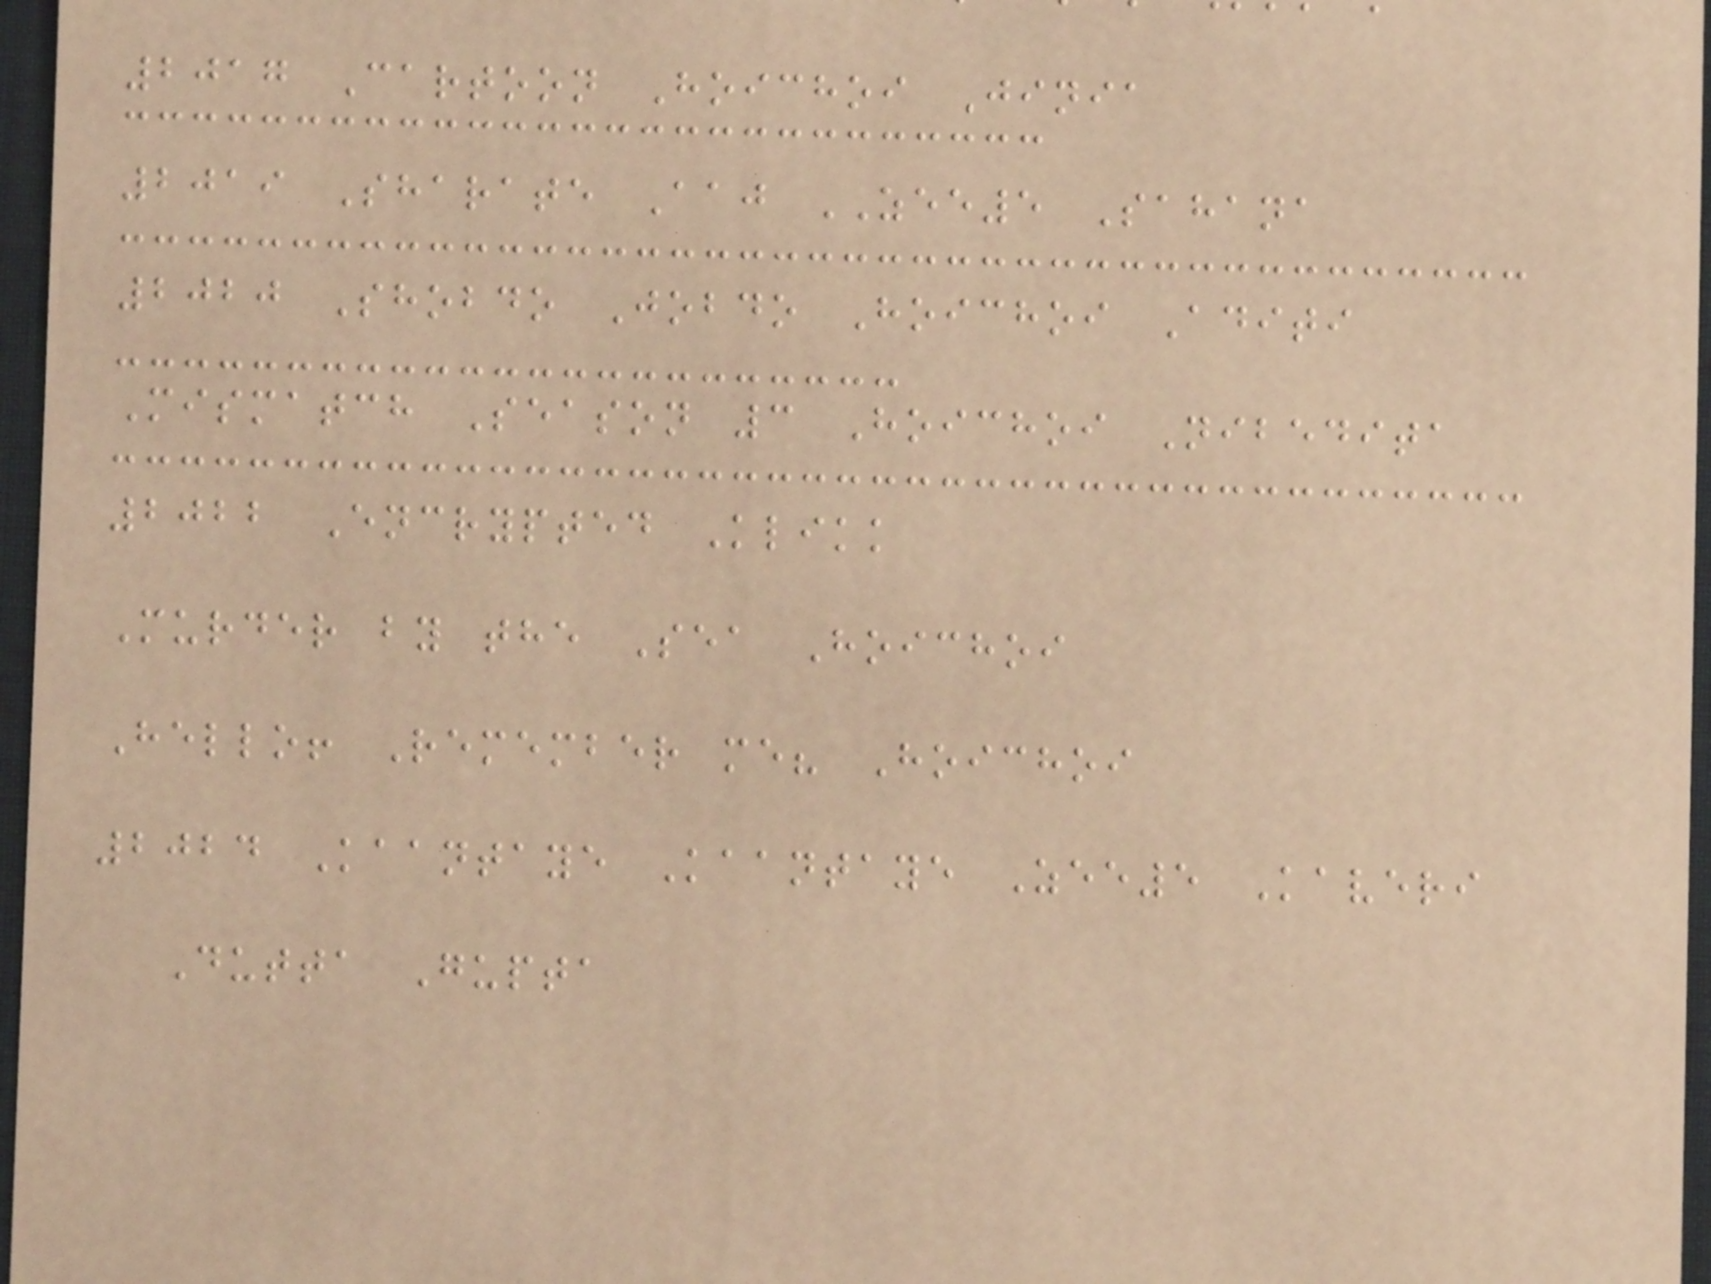2017 Cartoon Hoichoi Jinia
2019 Sharate Aaj ZEE5 Sahana
2020 Shobdo Jobdo Hoichoi Aditi
Mismatch Season 3 Hoichoi Nibedita
2022 Encrypted Klikk
Murder by the Sea Hoichoi
Hello! Remember me? Hoichoi
2024 Kaantaye Kaantaye Zee5 Kaveri
Dutta Gupta
